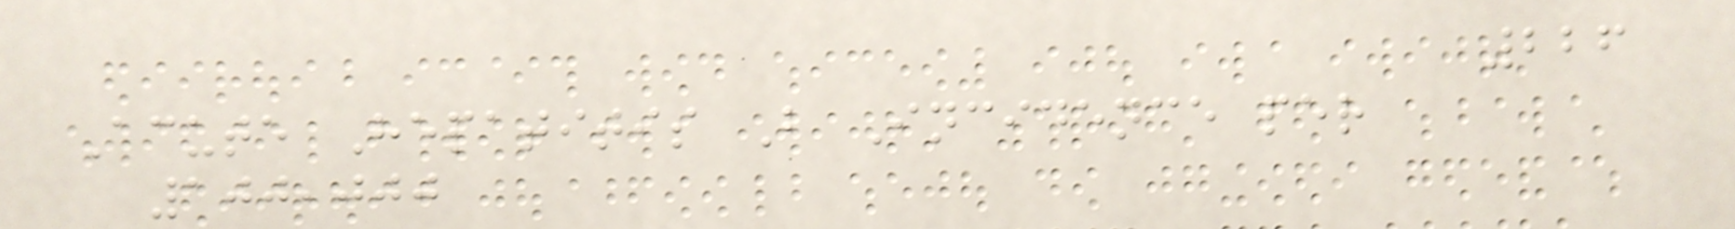226
Acute Hepatitis B Incidence per
100,000
